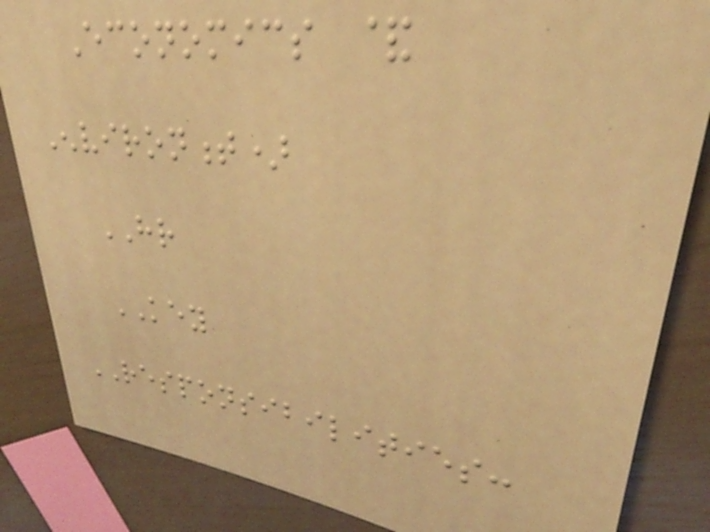Economics &
Environment)
HR
KEY
RESPONSIBILITIES:
